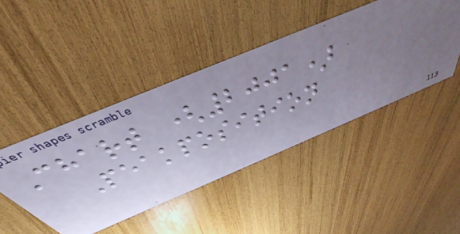Chart (2001)
Peakposition
